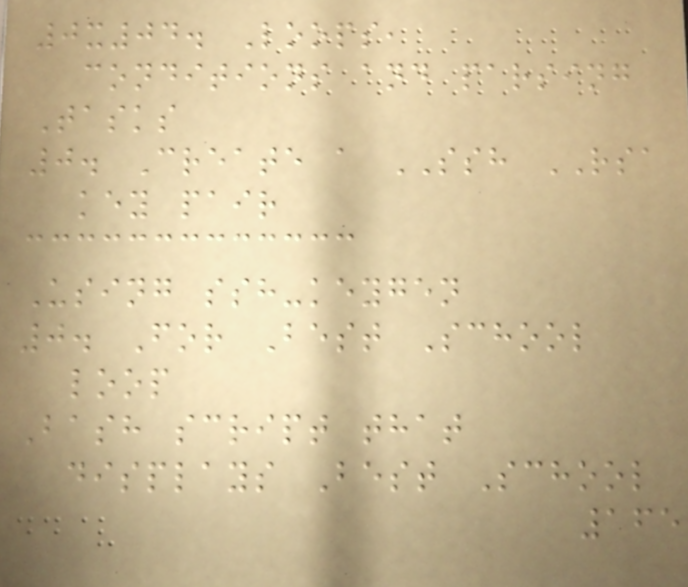0x04. Loops,
conditions and parsing
Tasks
0. Create a SSH RSA
key pair
Using ssh-keygen
0. For Best School
loop
Bash script that
displays Best School
165
